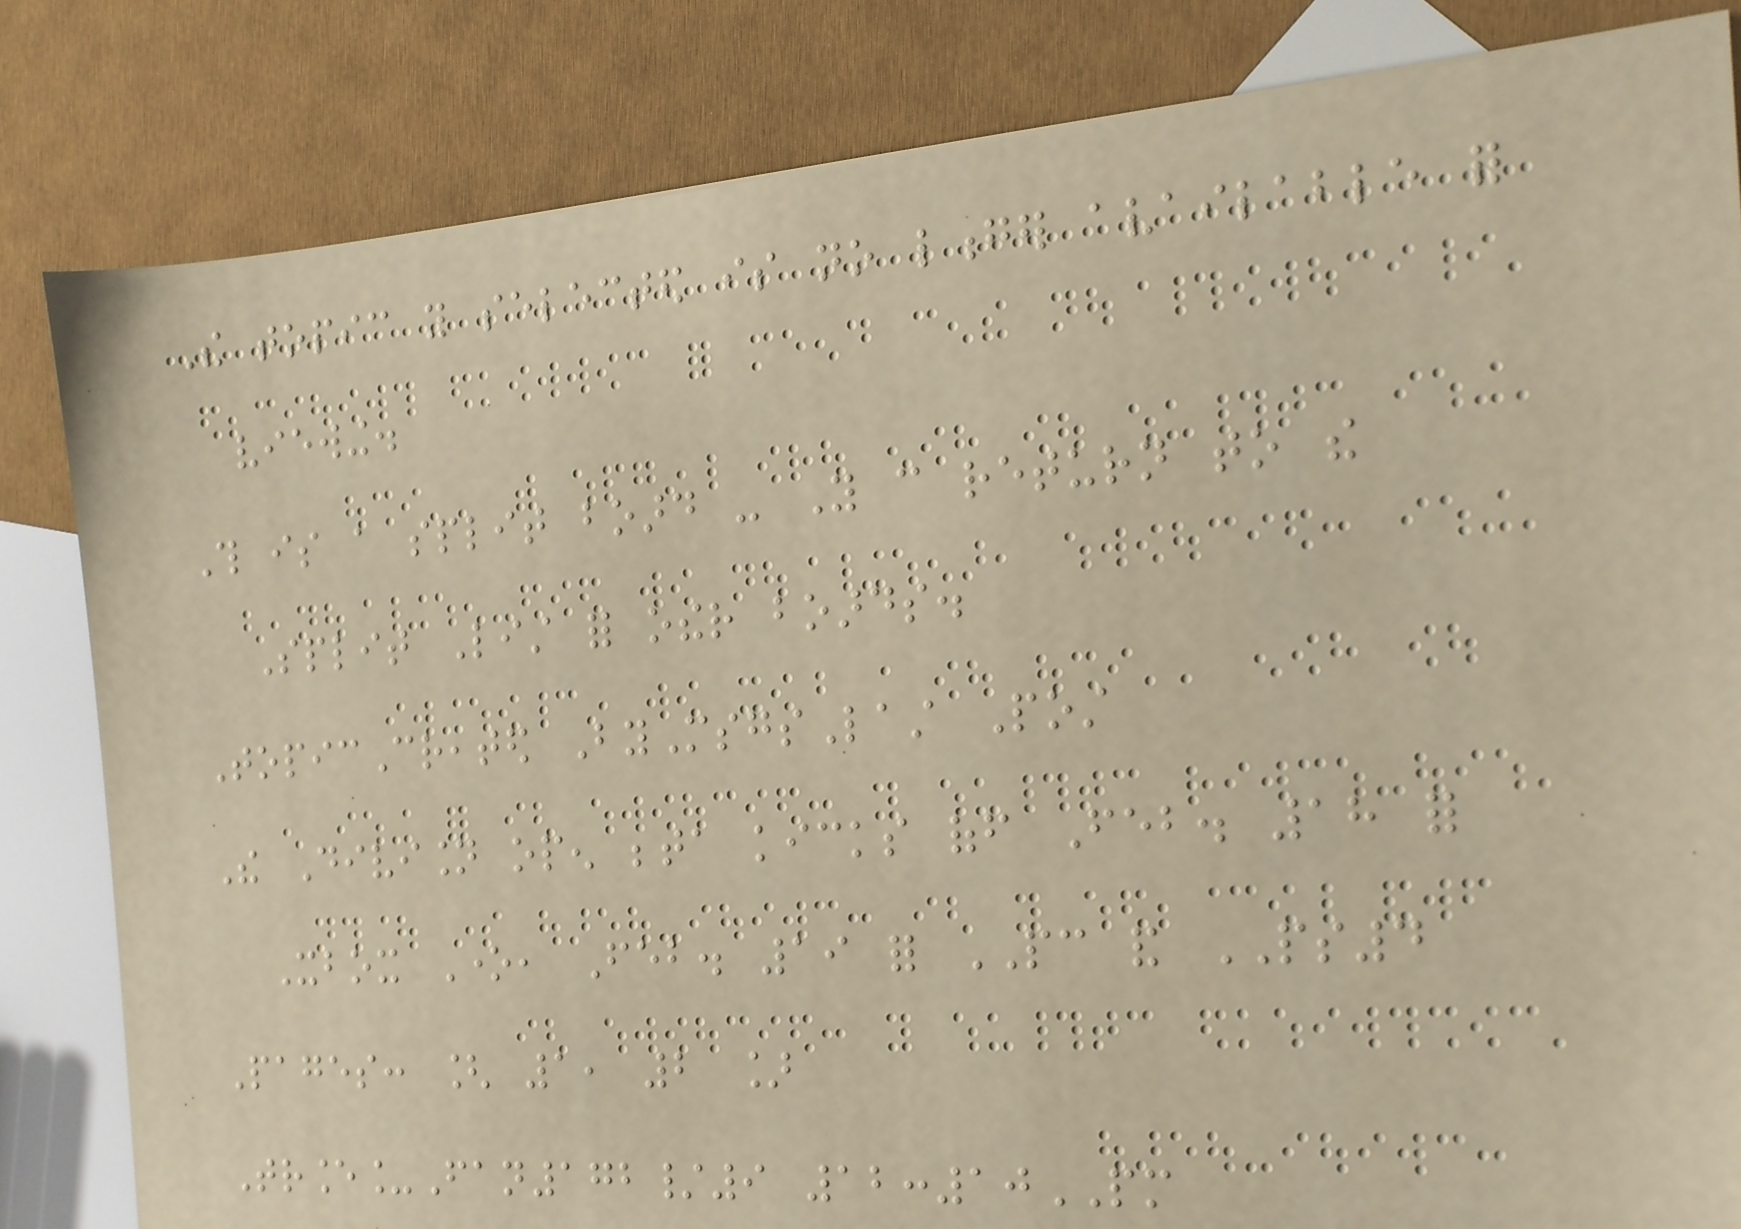The topic you selected is no longer available for
viewing.
This is a split board - You can return to the
Split List for other boards.
TopicCreated ByMsgsLast Post
The Division open beta kicks off Feb. 18 for
Xbox One, Feb. 19 for PC and PS4
Pages: [ 1, 2 ]
Trance_Fan172/9 12:10PM
